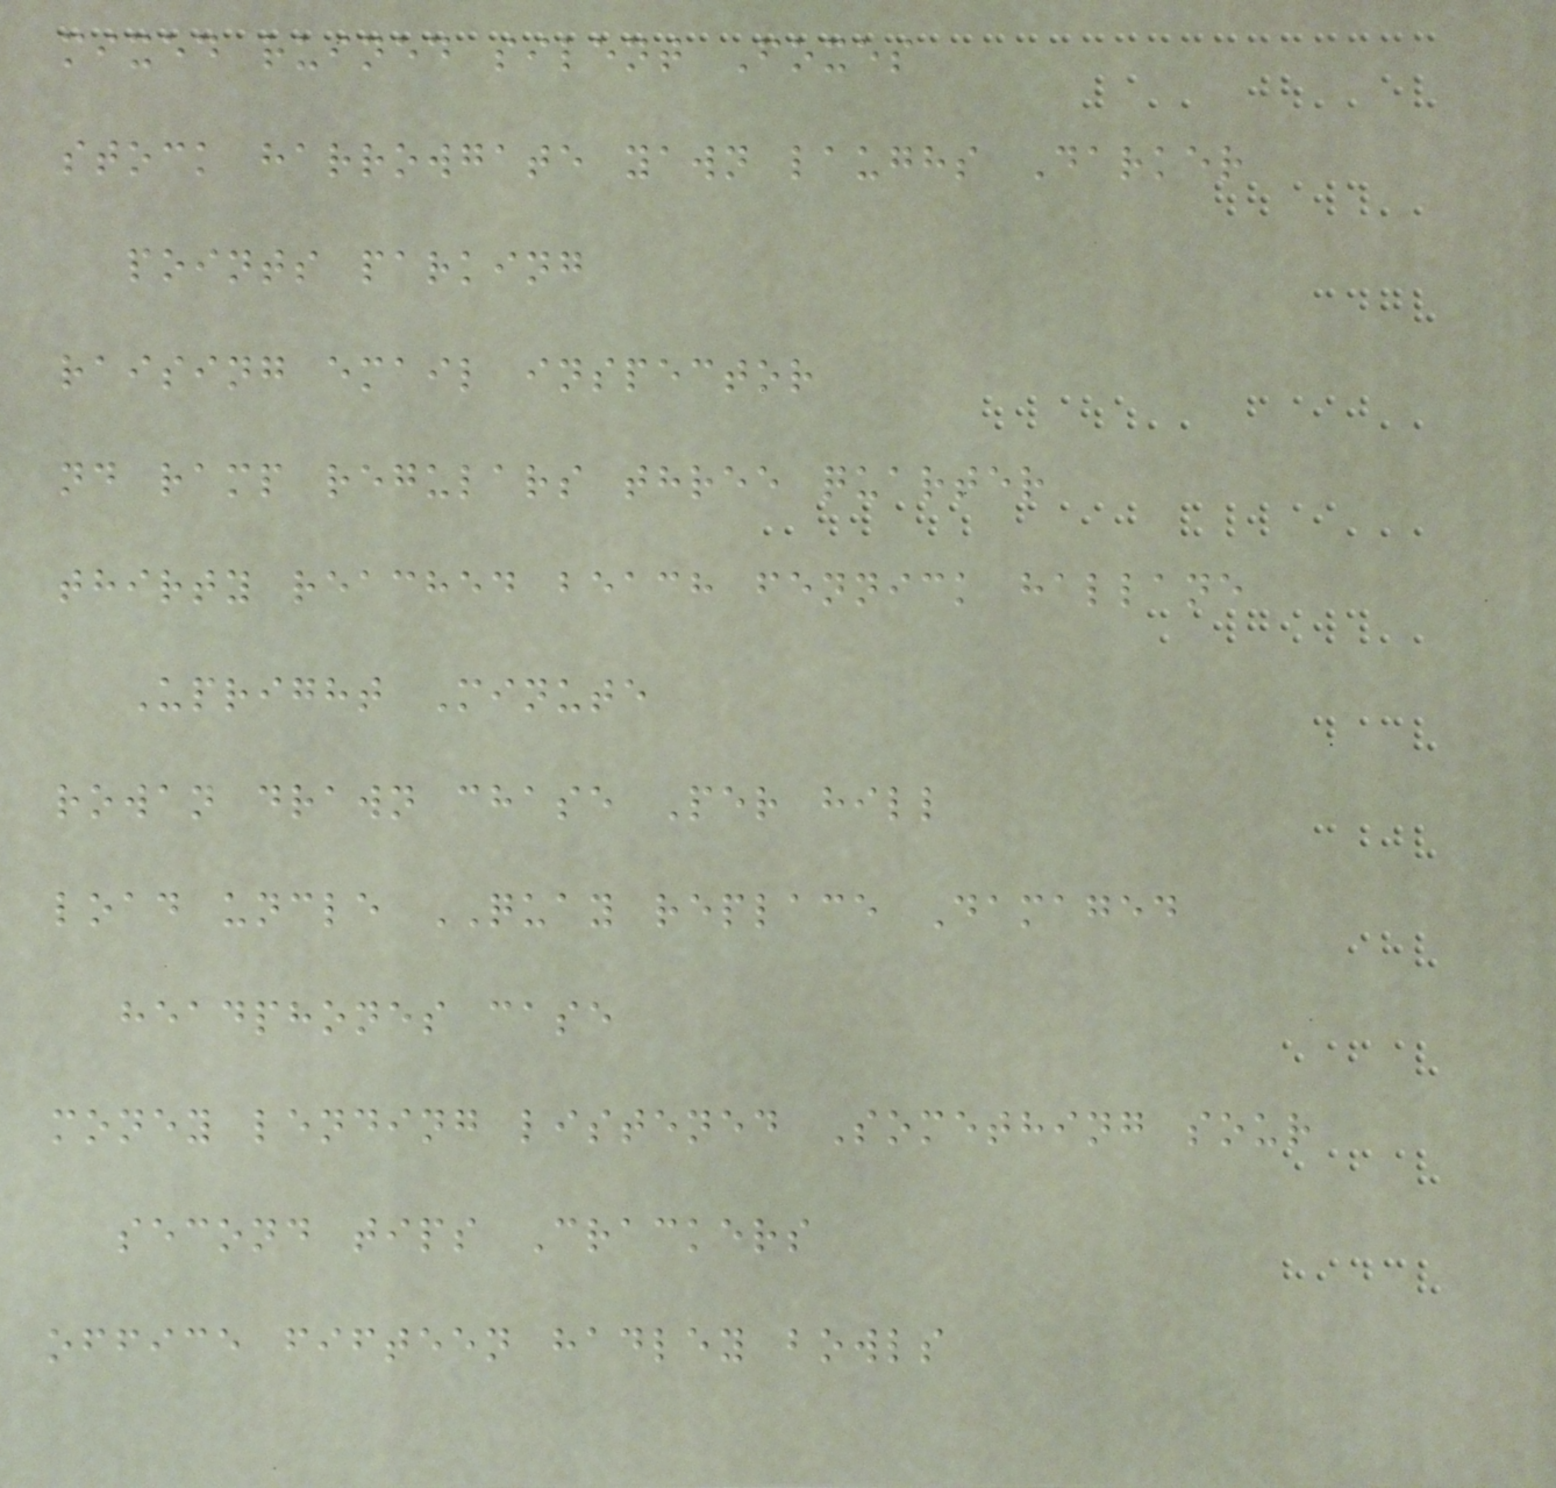mixed ruined silent Foxes
stock harrowgate yawn laughs Darker
points parking
raising email inspector
nd ramp regulars three quarter
thirty reached beach fennick hallane
Upright Minute
rowan drawn chase Per hill
load uncle QUAY replace Damaged
headphones case
money lending listened Something sour
second tips Crackers
office fifteen hadley bowls
